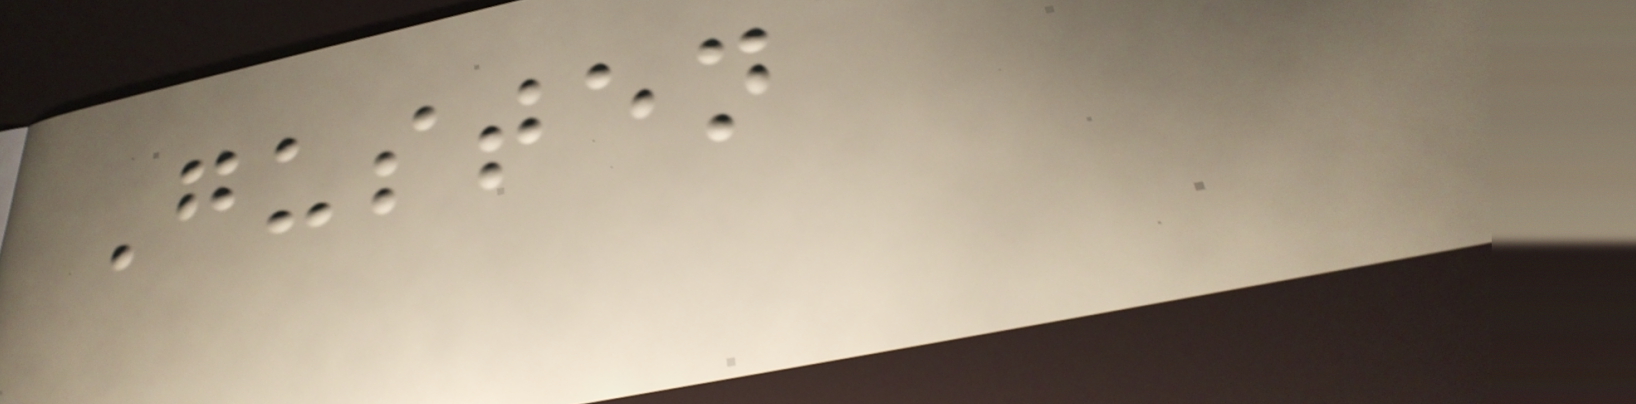Gusten
